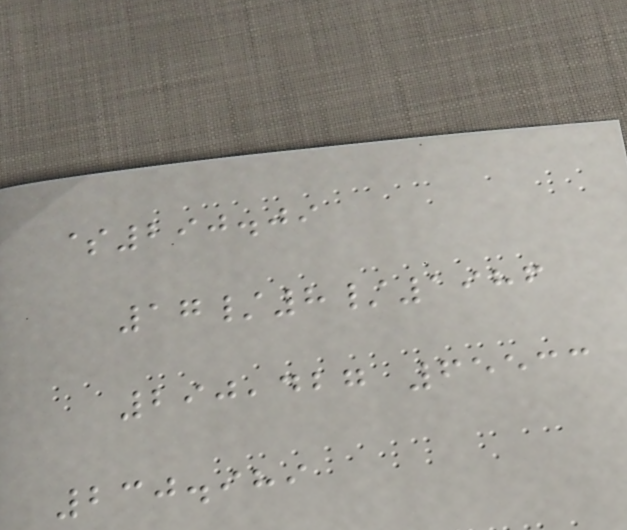$290.09
17/8/1986
290,427 65533
230.989
